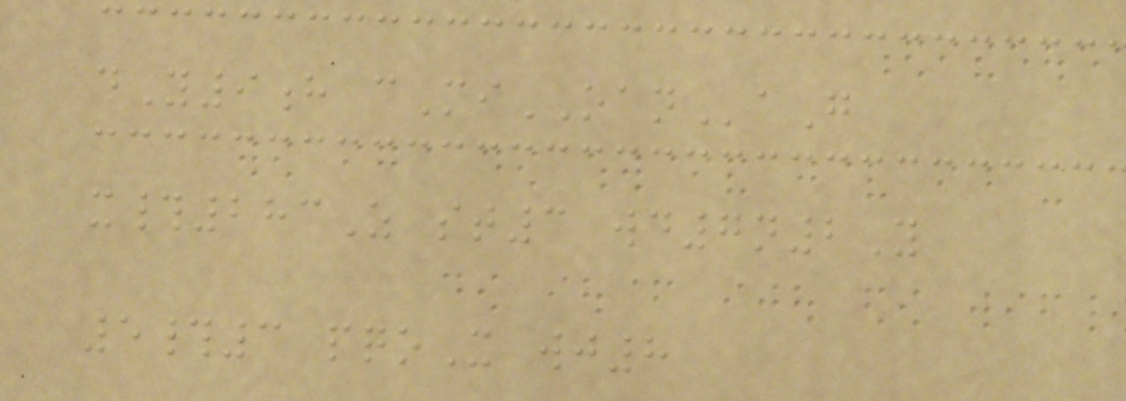dY9h cMiOANaG
x#283Z st3 wd7n2Y
5#3 pqoX wj8
